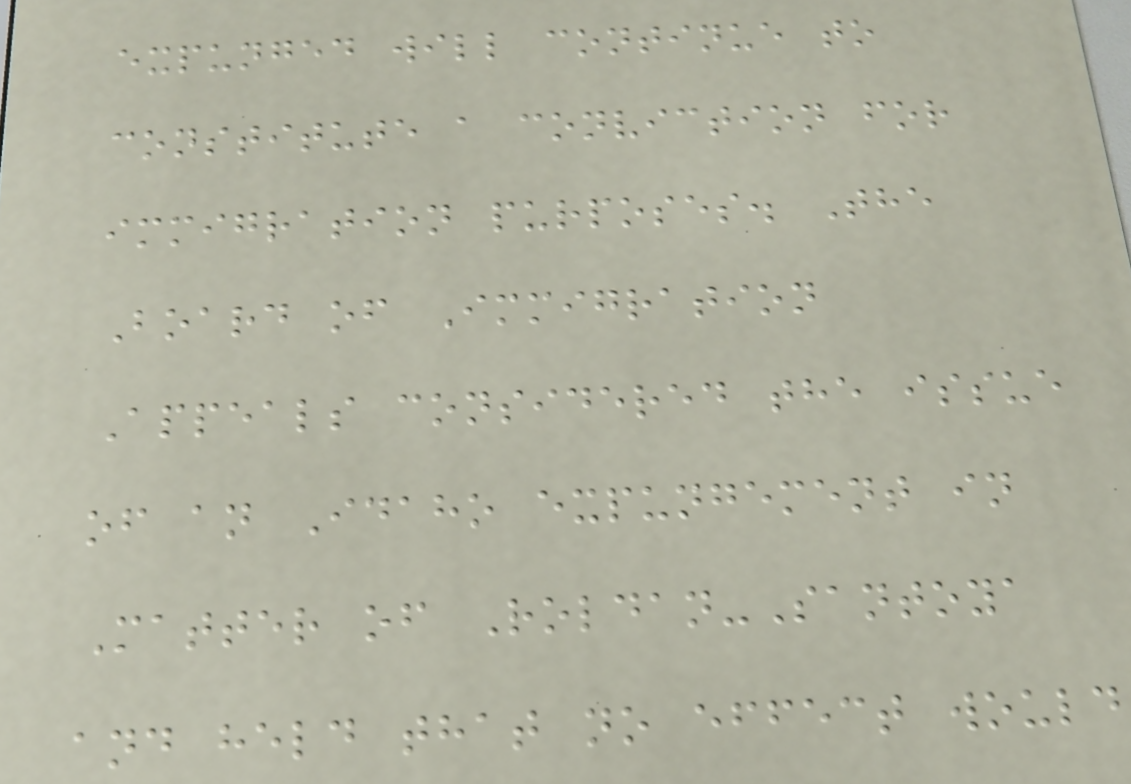expunged will continue to
constitute a conviction for
immigration purposes. The
Board of Immigration
Appeals considered the issue
of an Idaho expungement in
Matter of Roldan-Santoya
and held that no effect would
